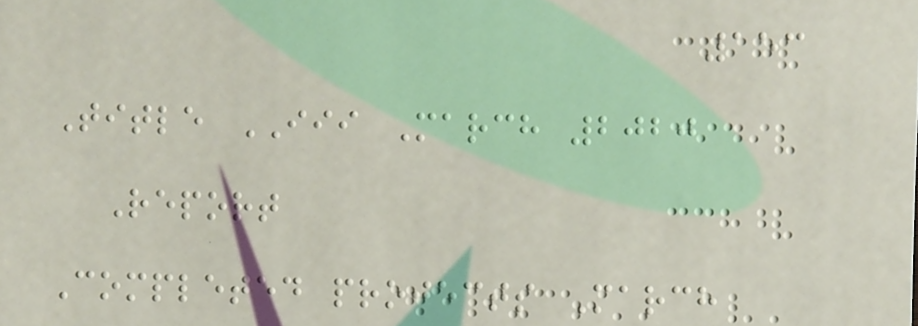153
Title III March 2020
Report
Completed projects March
